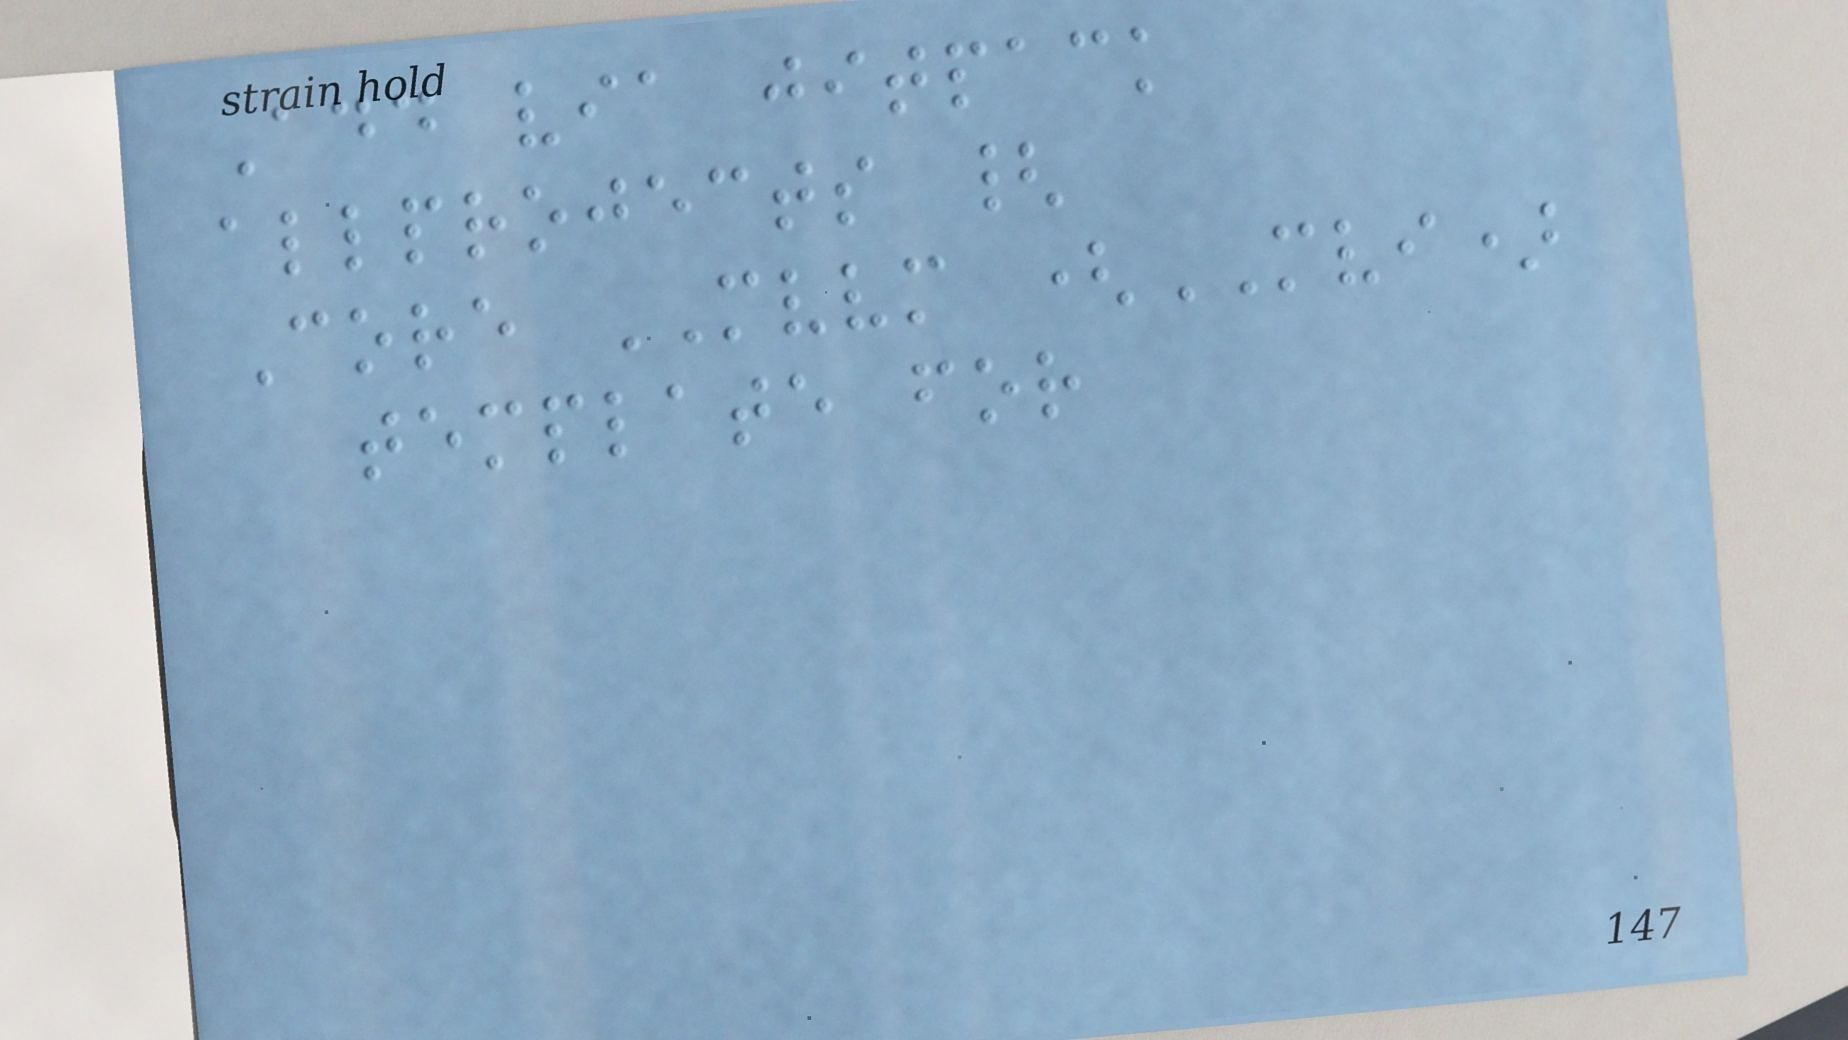Add via jitpack
allprojects {
Core MVVM (MVI)
template for
